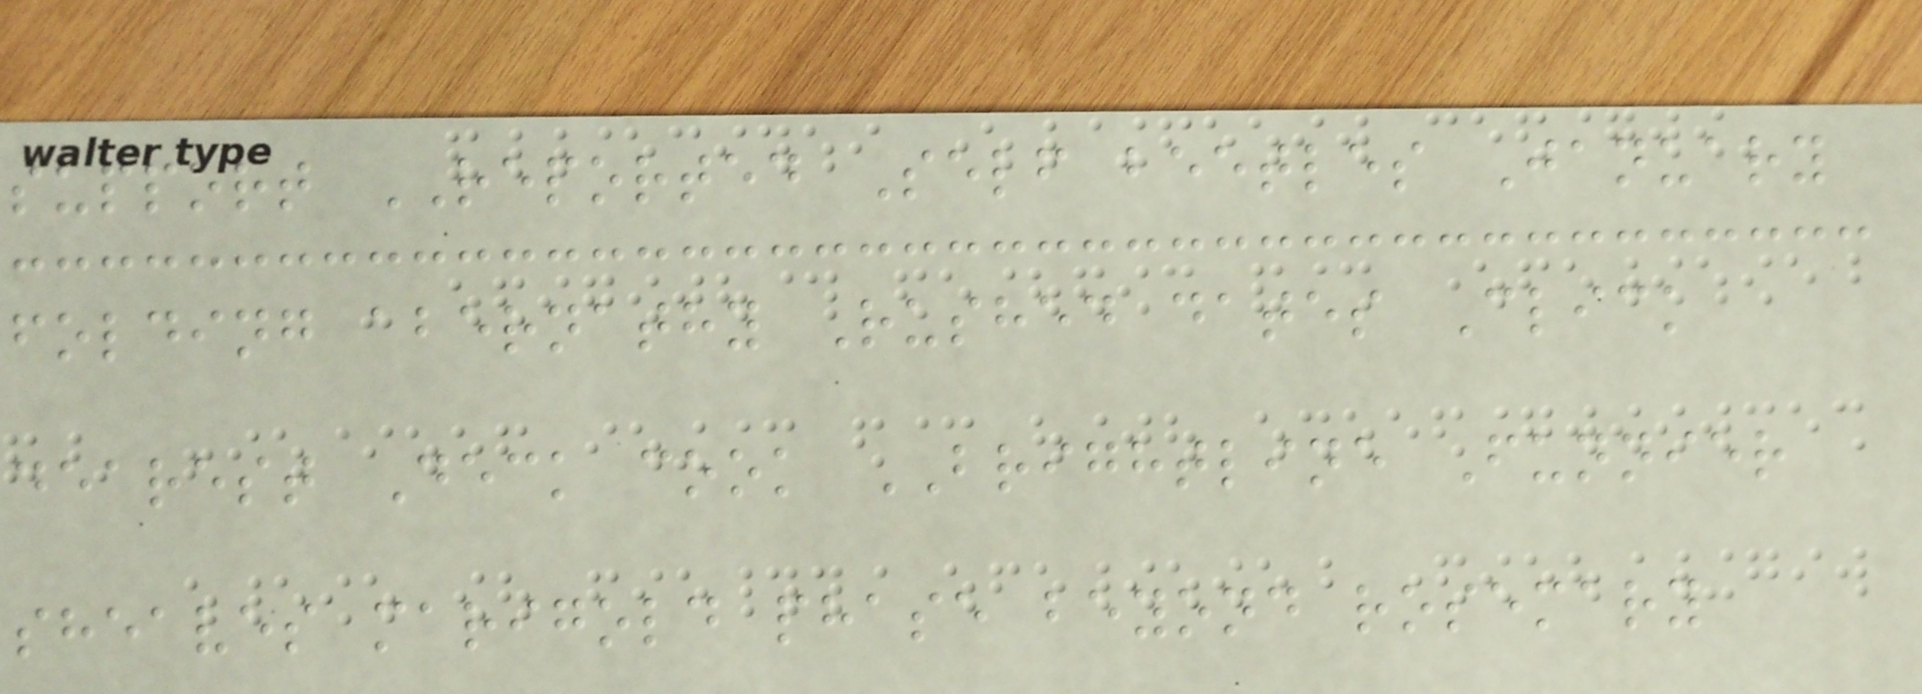support REPORTED Self beetles January
folding abernathy Rushed dates Click
dearest Deck cook BRIGHTLINE Funnier
sheaves marigold phase beyond rosemary
